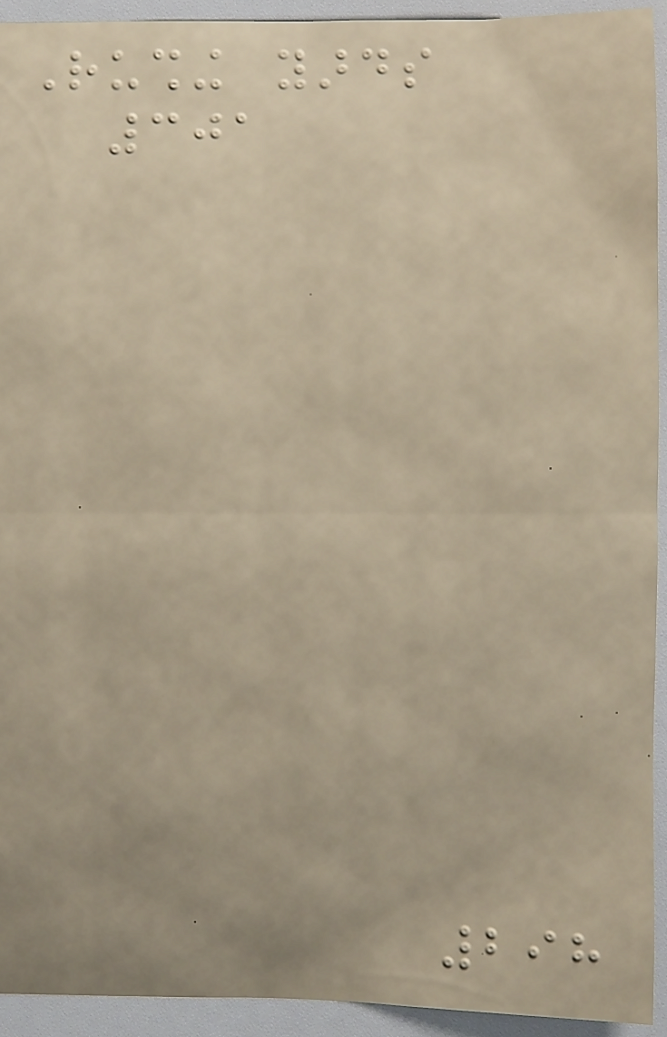Rushing yards
301
298
